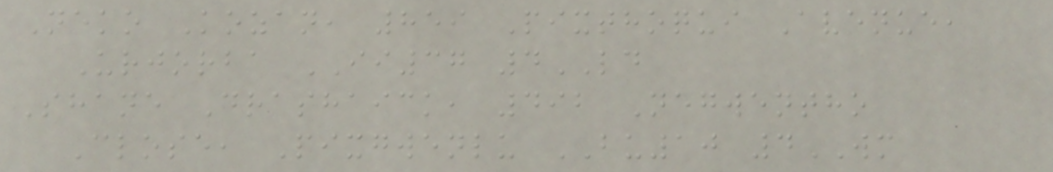Neko Kozan, 859 Pixthoqui Avenue,
Urjorba II37 4LD
Shane Drashaick, 492 Negwentho
Close, Pixgwenlu BU10 4WM
